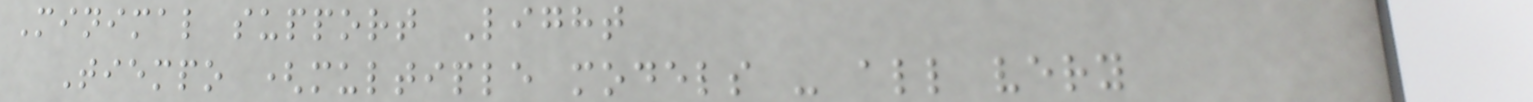Minimal support Light
Tiempo (multiple models - all very
